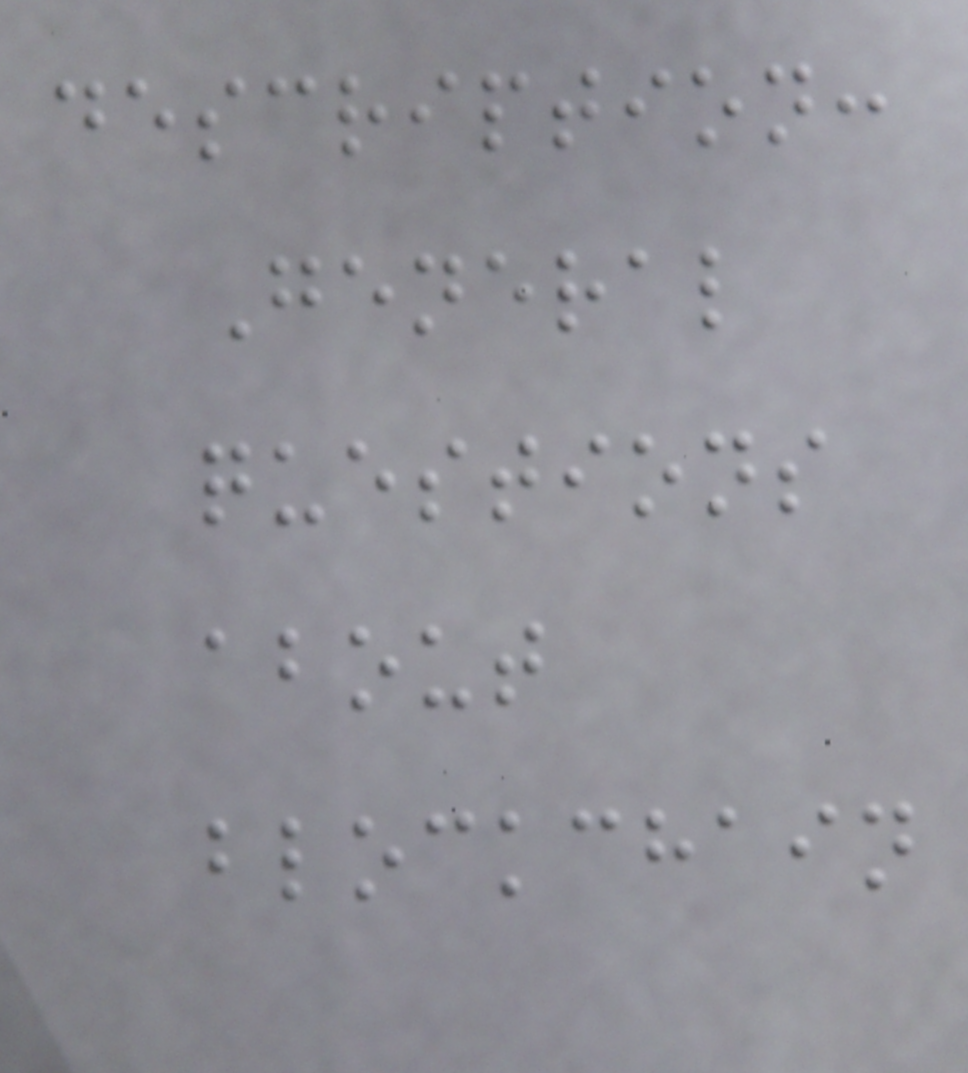description:
General
questions
about
blockchain
